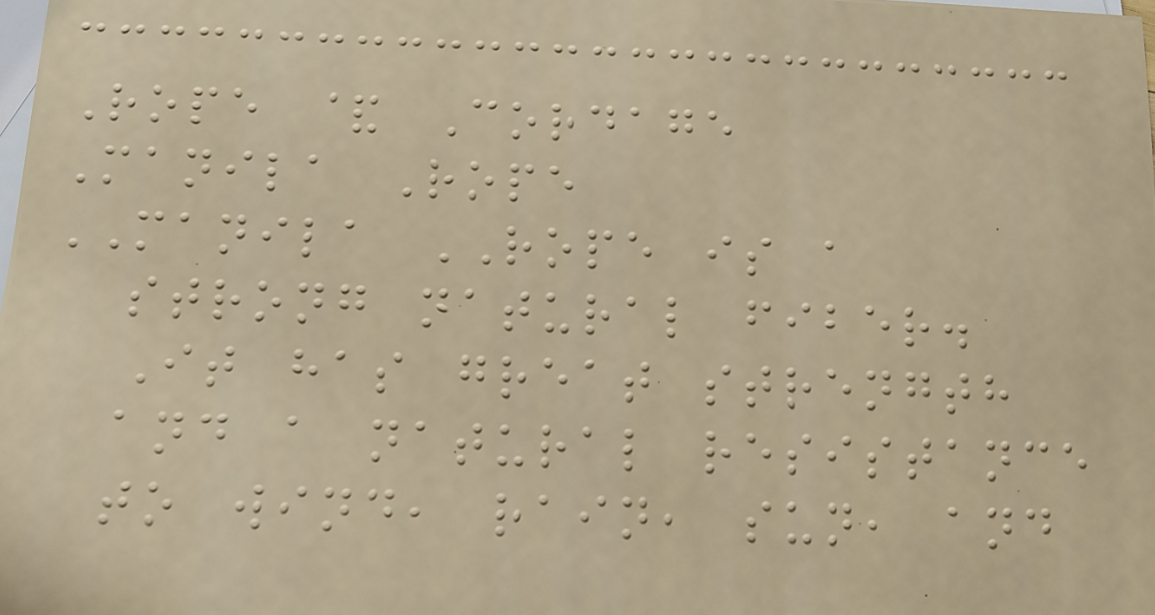Rope & Cordage
Manila Rope
MANILA ROPE is a
strong natural fiber.
It has great strength
and a natural resistance
to wind, rain, sun, and
